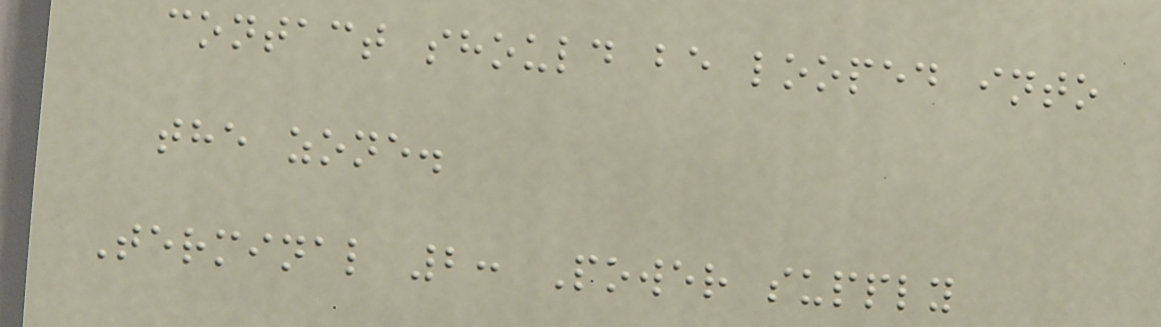contact should be looped into
the zone.
Terminal 2: Power supply
